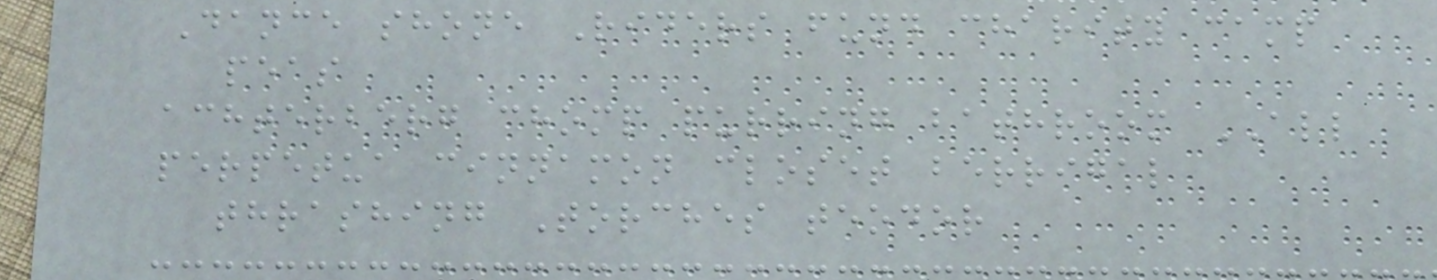Dance shone Riders fund charity camp
peas
achterberg chomp purring bathroom ALL
perpetua cinnamon closet berrigal
thrashing Torches teodor
